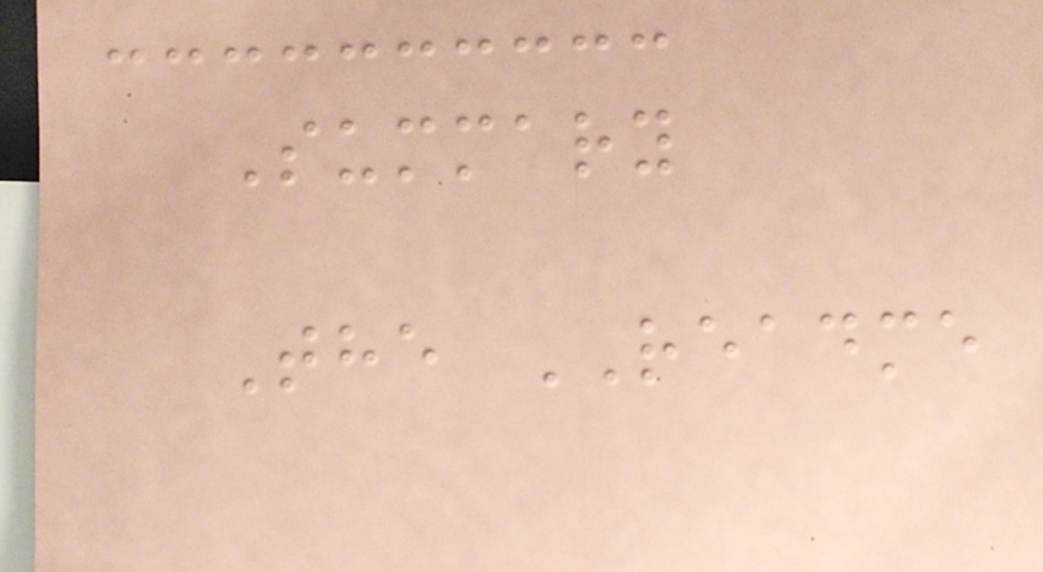Summary
The README
